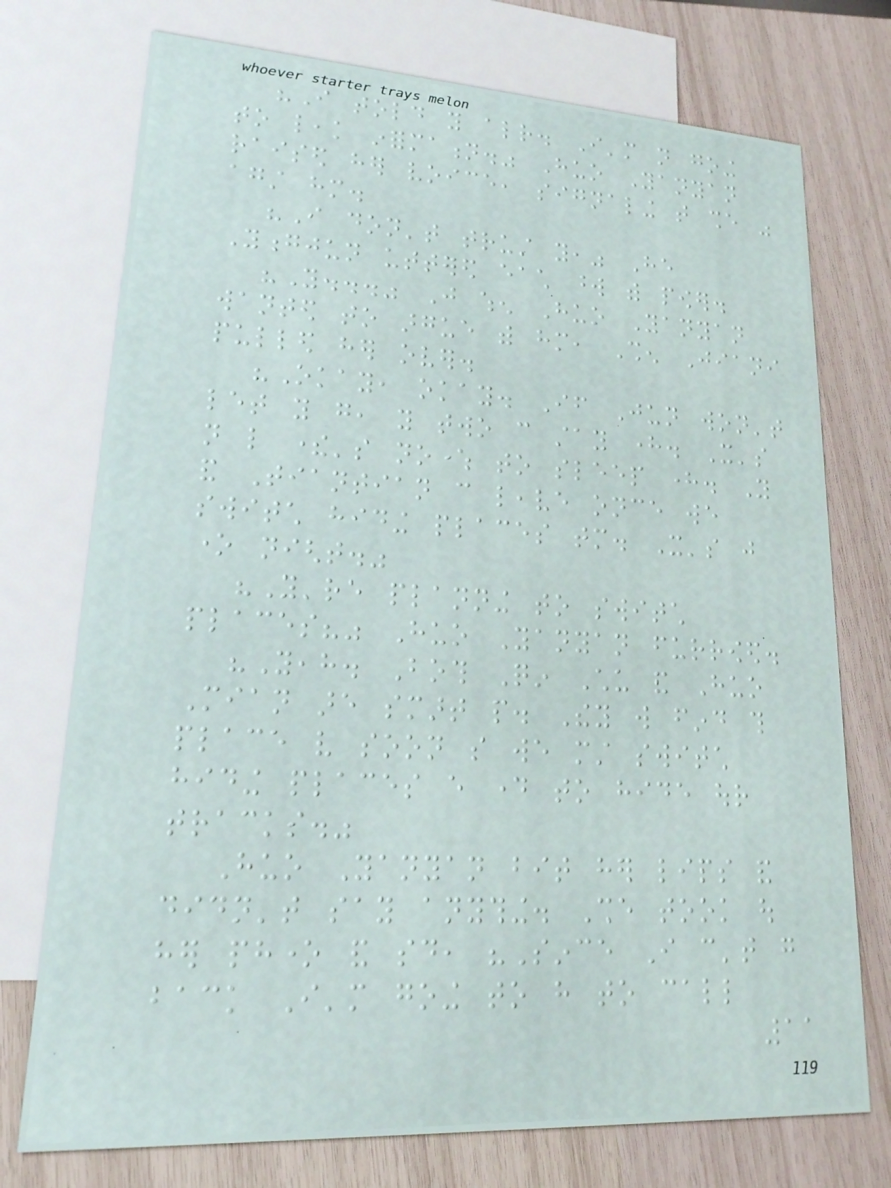"I told you already. I'm not going
to leak information." Huo Yanyan
raised her voice, signaling that she was
against him.
"I don't trust you," He
Yongjun uttered each word with power.
"You..." Just when Huo Yanyan
wanted to argue with him, Shen Jiani
pulled her over.
"Okay, okay. If Jun won't
let you go, you two can stay here. It's
not like there's nowhere to sleep here. You
and Tiantian can leave once we
switch hiding places tomorrow. It's just
one night."
"You're planning to switch
places?" Huo Yanyan furrowed.
"Yeah. Both Qin Chu and Huo
Mian are smart people. They will find this
place very soon so we must switch
hiding places every day to hide our
tracks."
Huo Yanyan bit her lips and
didn't say anything. She took out
her phone and said, "Since I can't go
back I'm going to have to call
11
